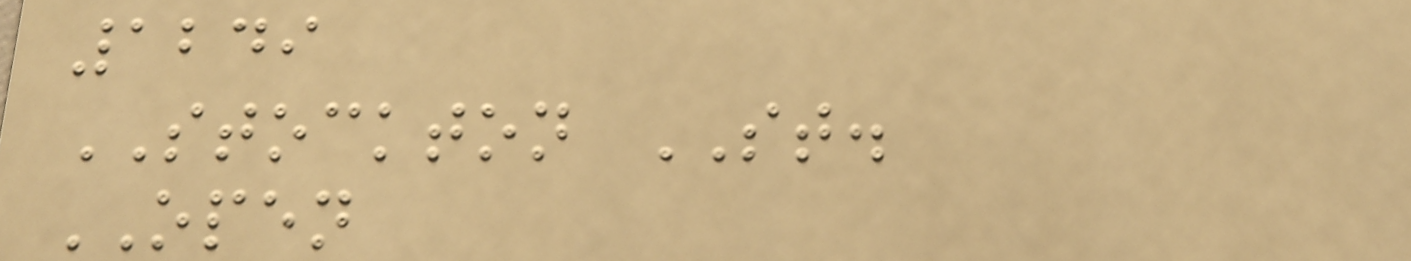1249
STOCKTON ST.
OPEN
